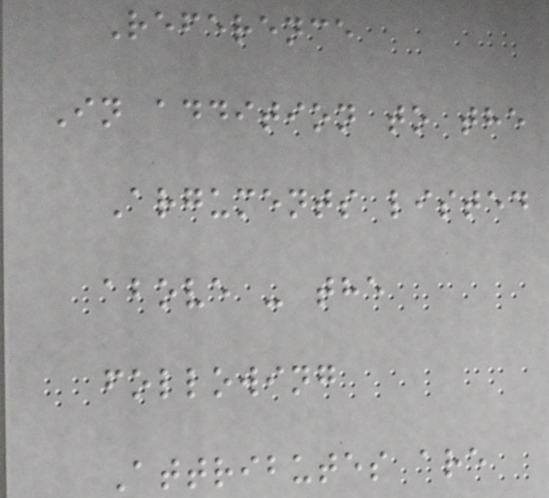Reference
In addition to the
Arguments listed
above - the
following
Attributes are
